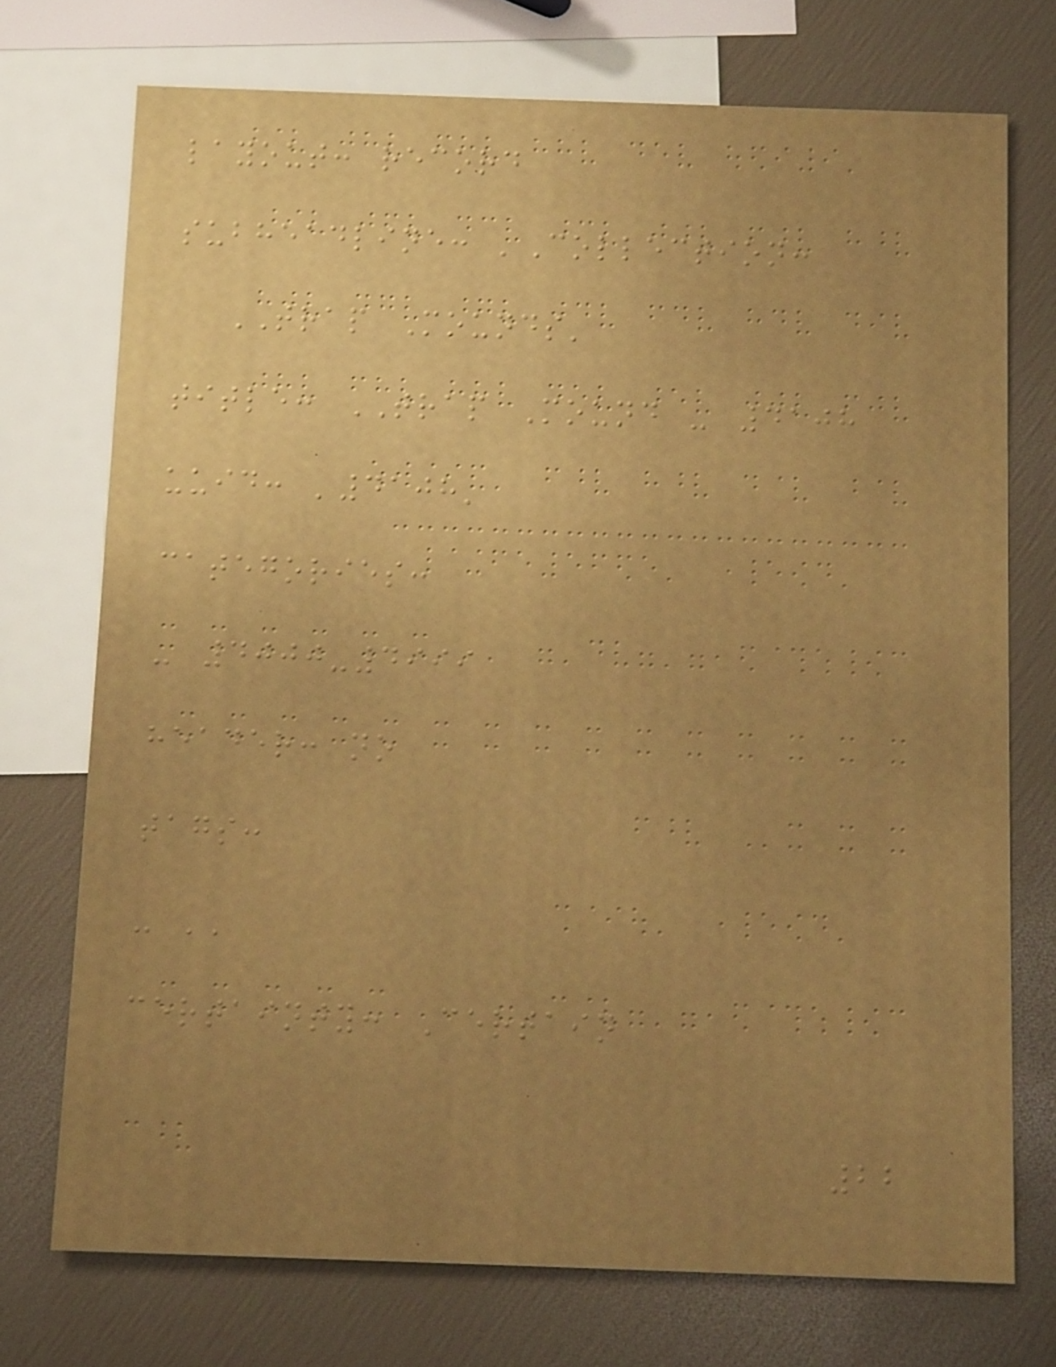layout: record
subheadline: 'Collection:
TRAP Mounds'
title: TRAP Mound - 4108
uuid: '4108'
categories:
- 4000-4999
header: no
tags:
- ''
certainty: Certain
22
